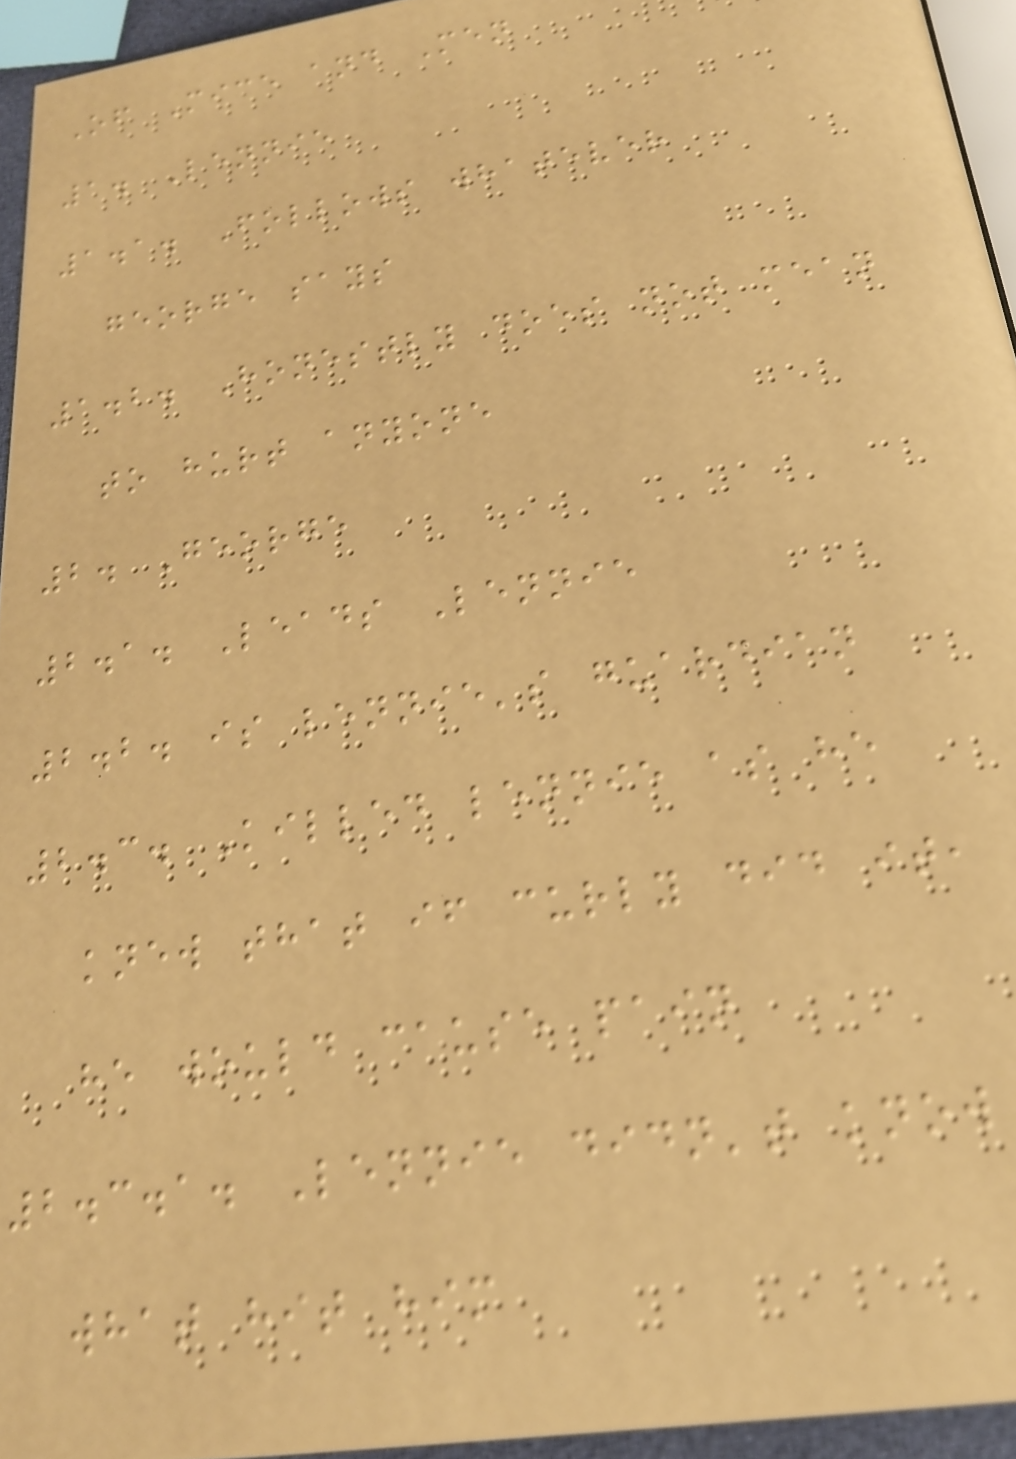Of Mice and Men
1. Lennie
1.1. Follows whatever
george says
1.2. Honestly does not mean
to hurt anyone
2. George
2.1. Leads Lennie
2.2. is lennie's guardian
2.3. Killed lennie as he
knew that if curly did it,
he would cause pain
2.3.1. Lennie didn't know
what hit him
